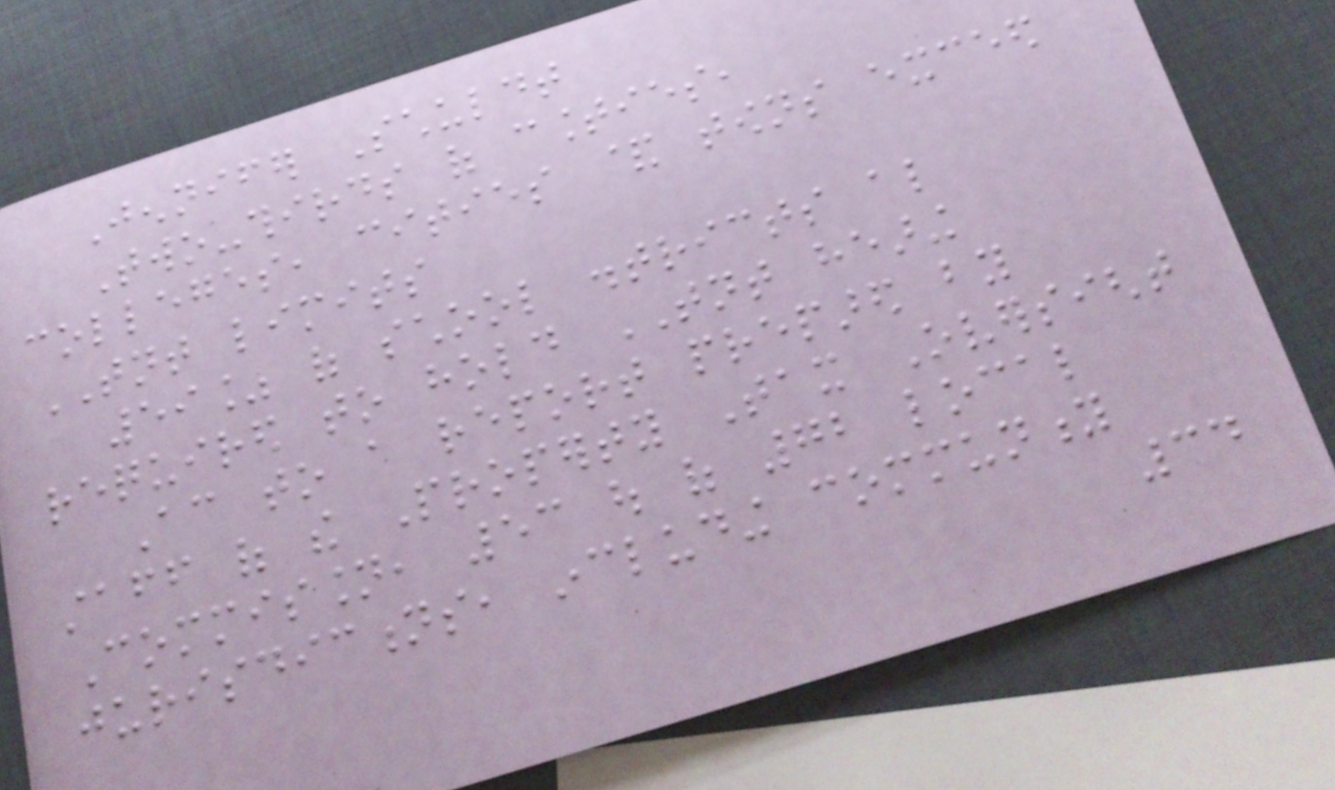Jennifer Schuldt
Two-thirds of counties,
colleges, cities & towns exceed
TNT limits
59% of school districts also
required to hold TNT hearing
According to a report prepared by
staff of the Property Tax Oversight
Commission, 53 out of 72 local
jurisdictions, including community
34
